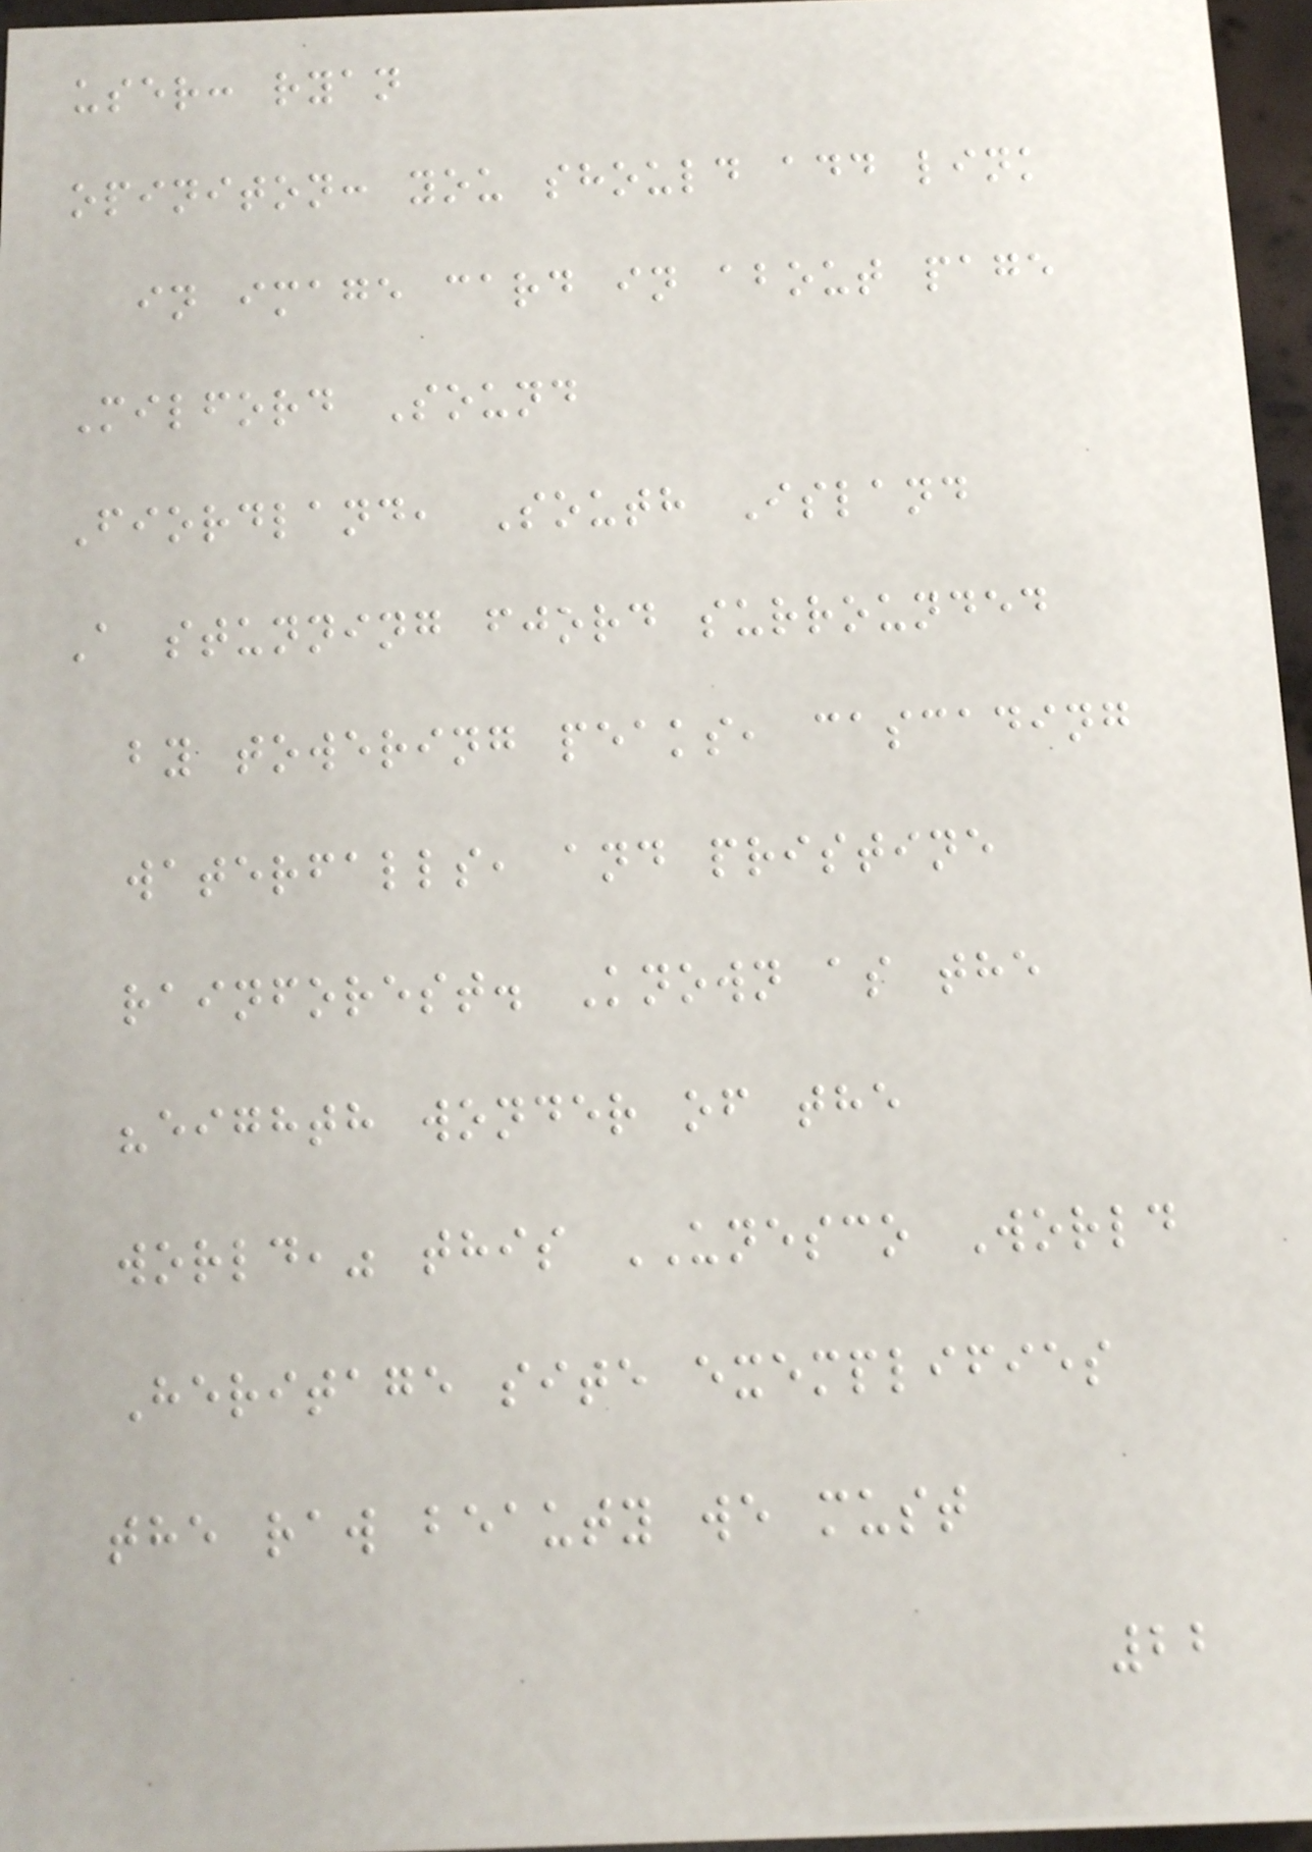user: ryan
opiniton: you should add link
in image card in about page
Milford Sound
Fiordland, South Island
A stunning fjord surrounded
by towering peaks, cascading
waterfalls, and pristine
rainforest. Known as the
"eighth wonder of the
world," this UNESCO World
Heritage site exemplifies
the raw beauty we must
22
